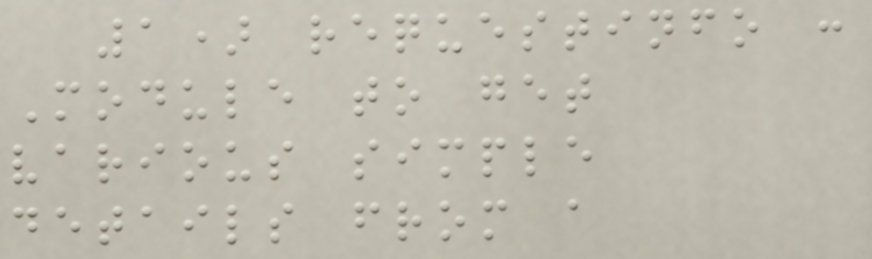1) requestinfo :
Module to get
various simple
details from a
